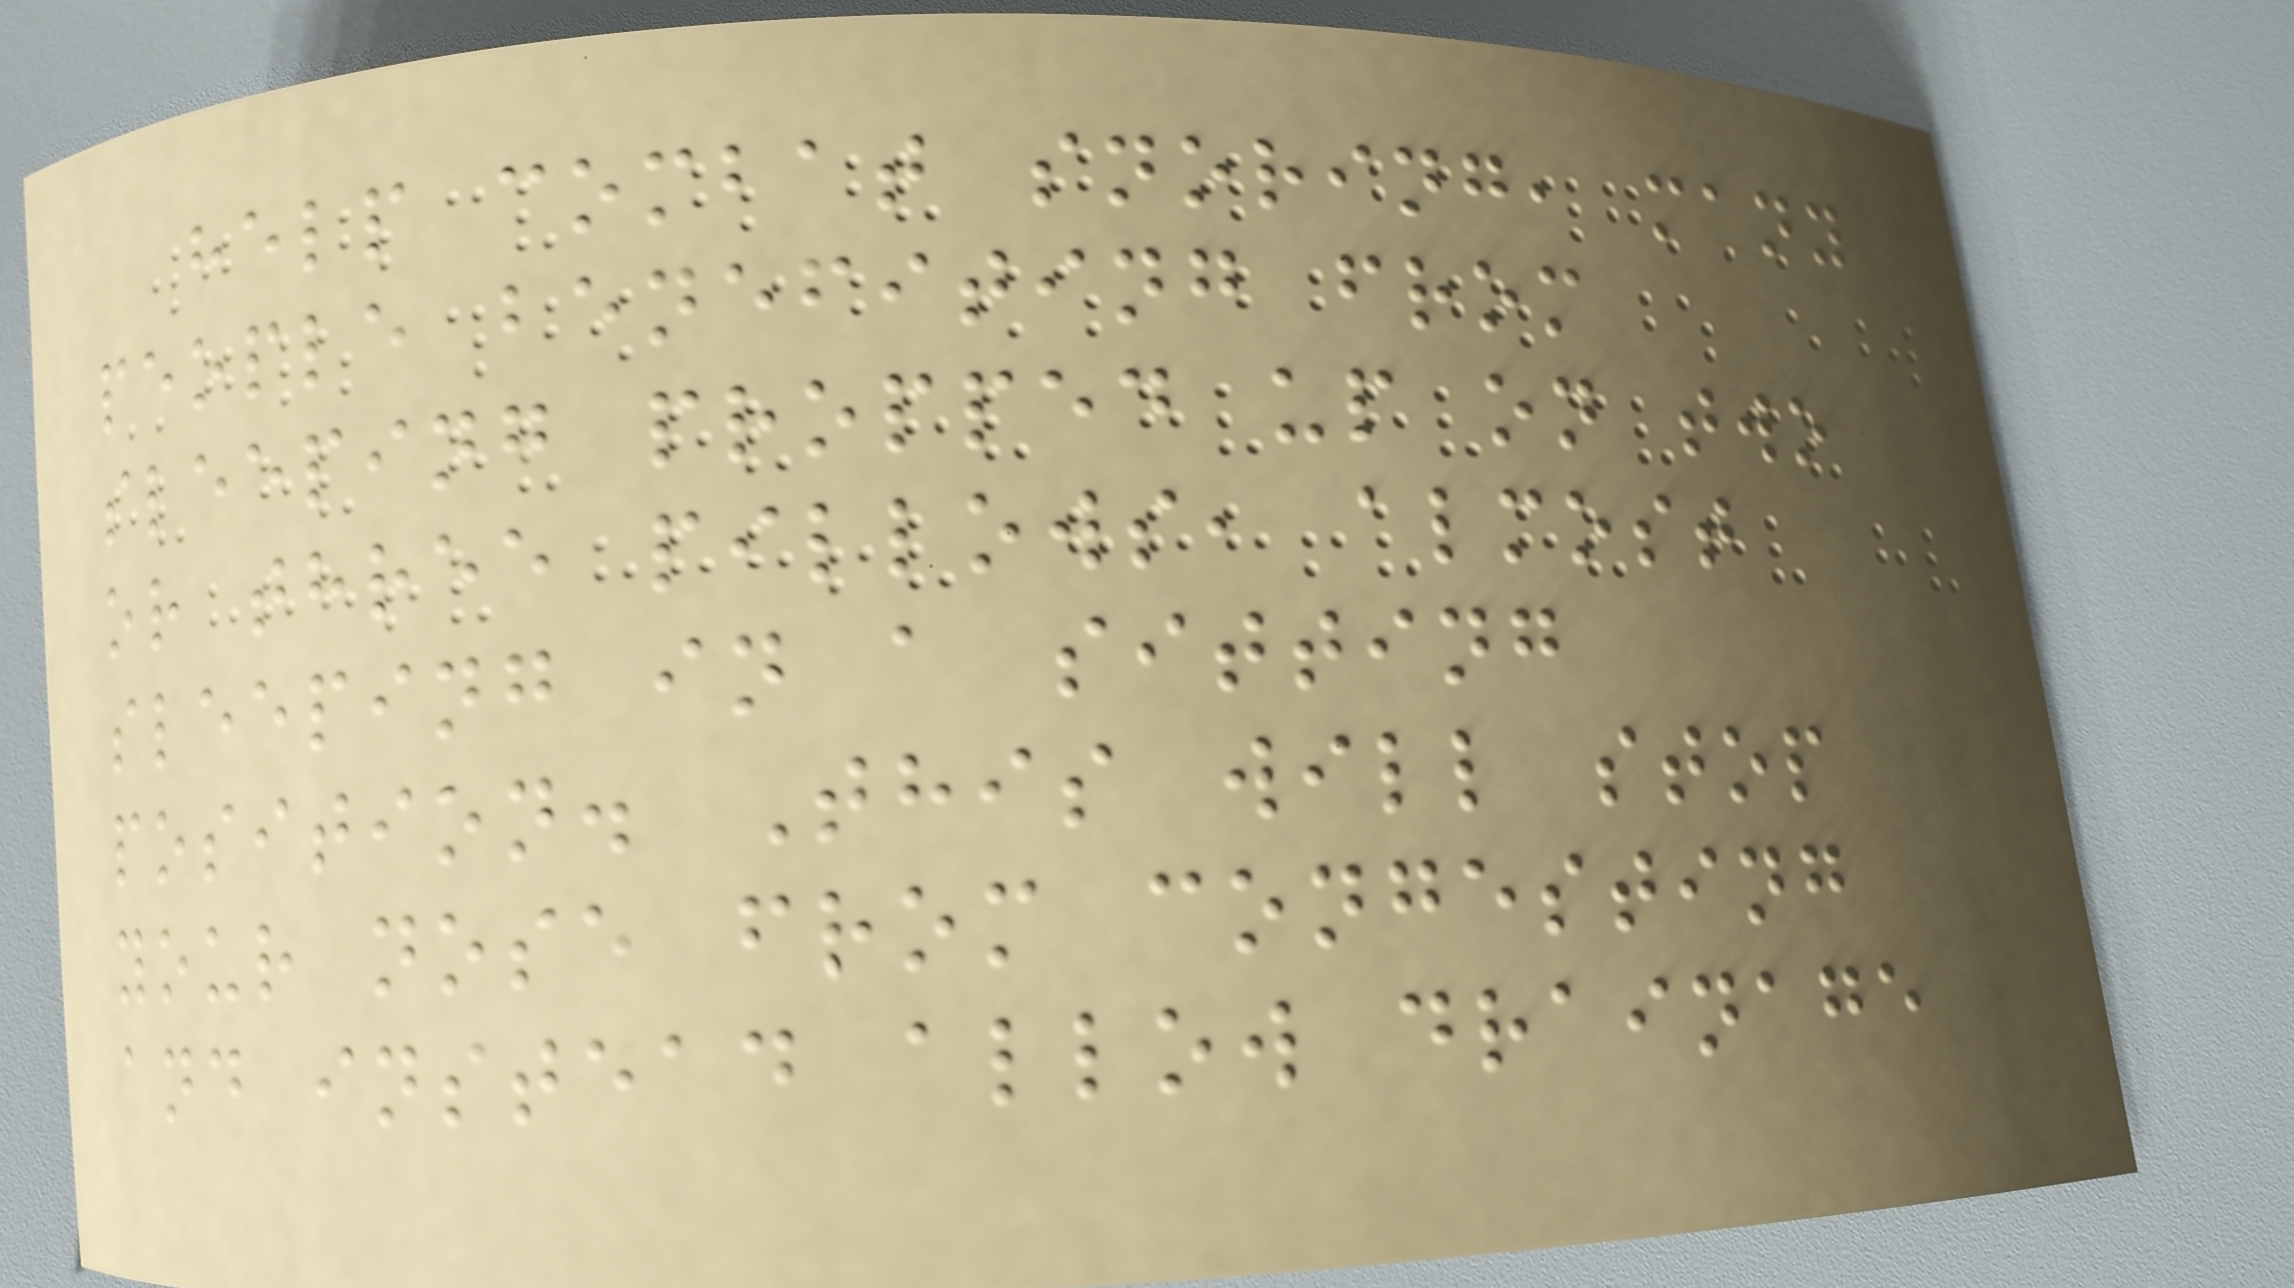help combat snoring, many
people benefiting from
sleeping propped up on two
or three pillows, almost
sleeping in a sitting
position. This will stop
your nose from congesting
and instead allow drainage
